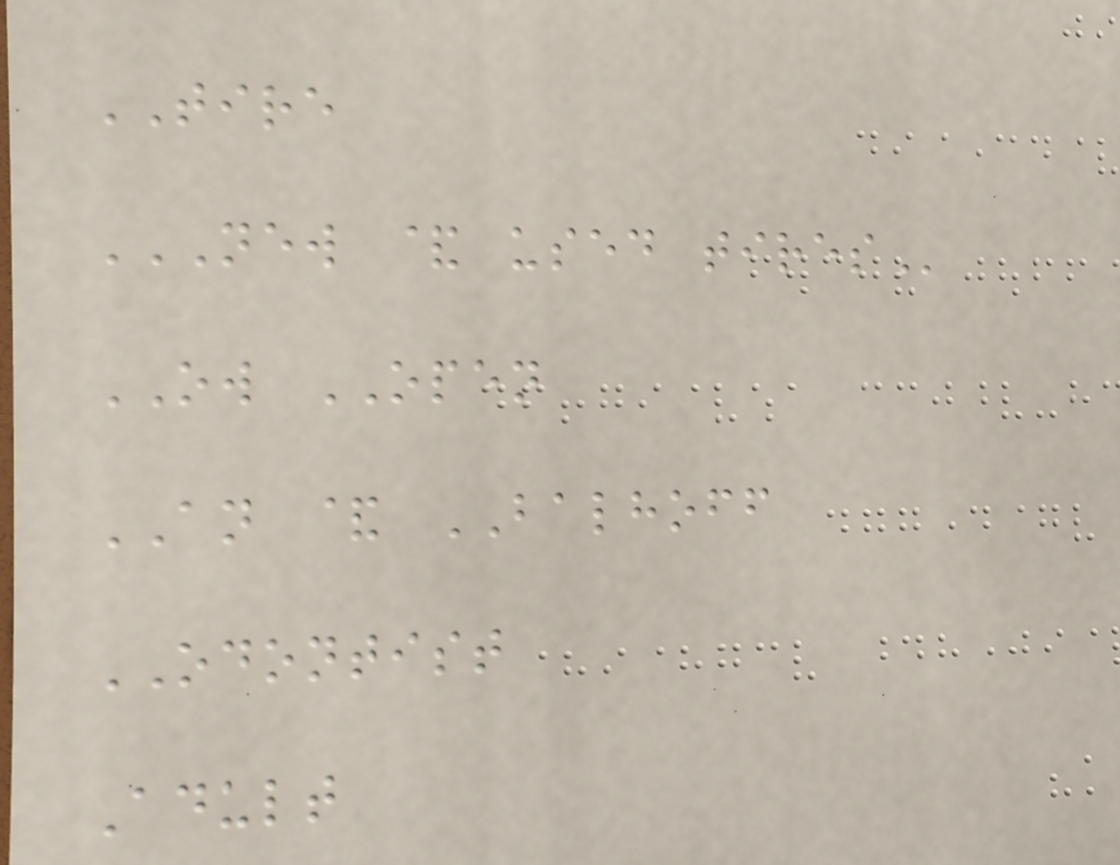TIRE
NEW & USED TIRES
OW OPEN
AN & BALHOFF
ODONTIST
Adult
